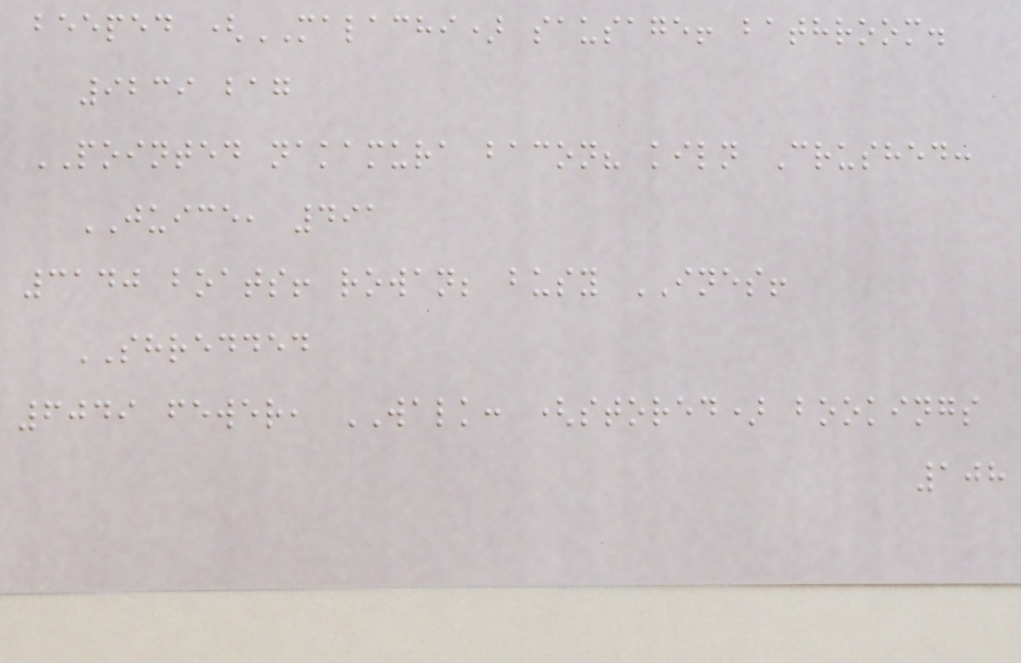beeped (MALACHI) sausage! bathroom.
9239 bag
POINTED nakamura bacon? kiln Crushed:
JUICE, 491
3140 boats! rowan; busy INES!
SHREDDED
6049 fewer, WALK: (stored) bookings
108
